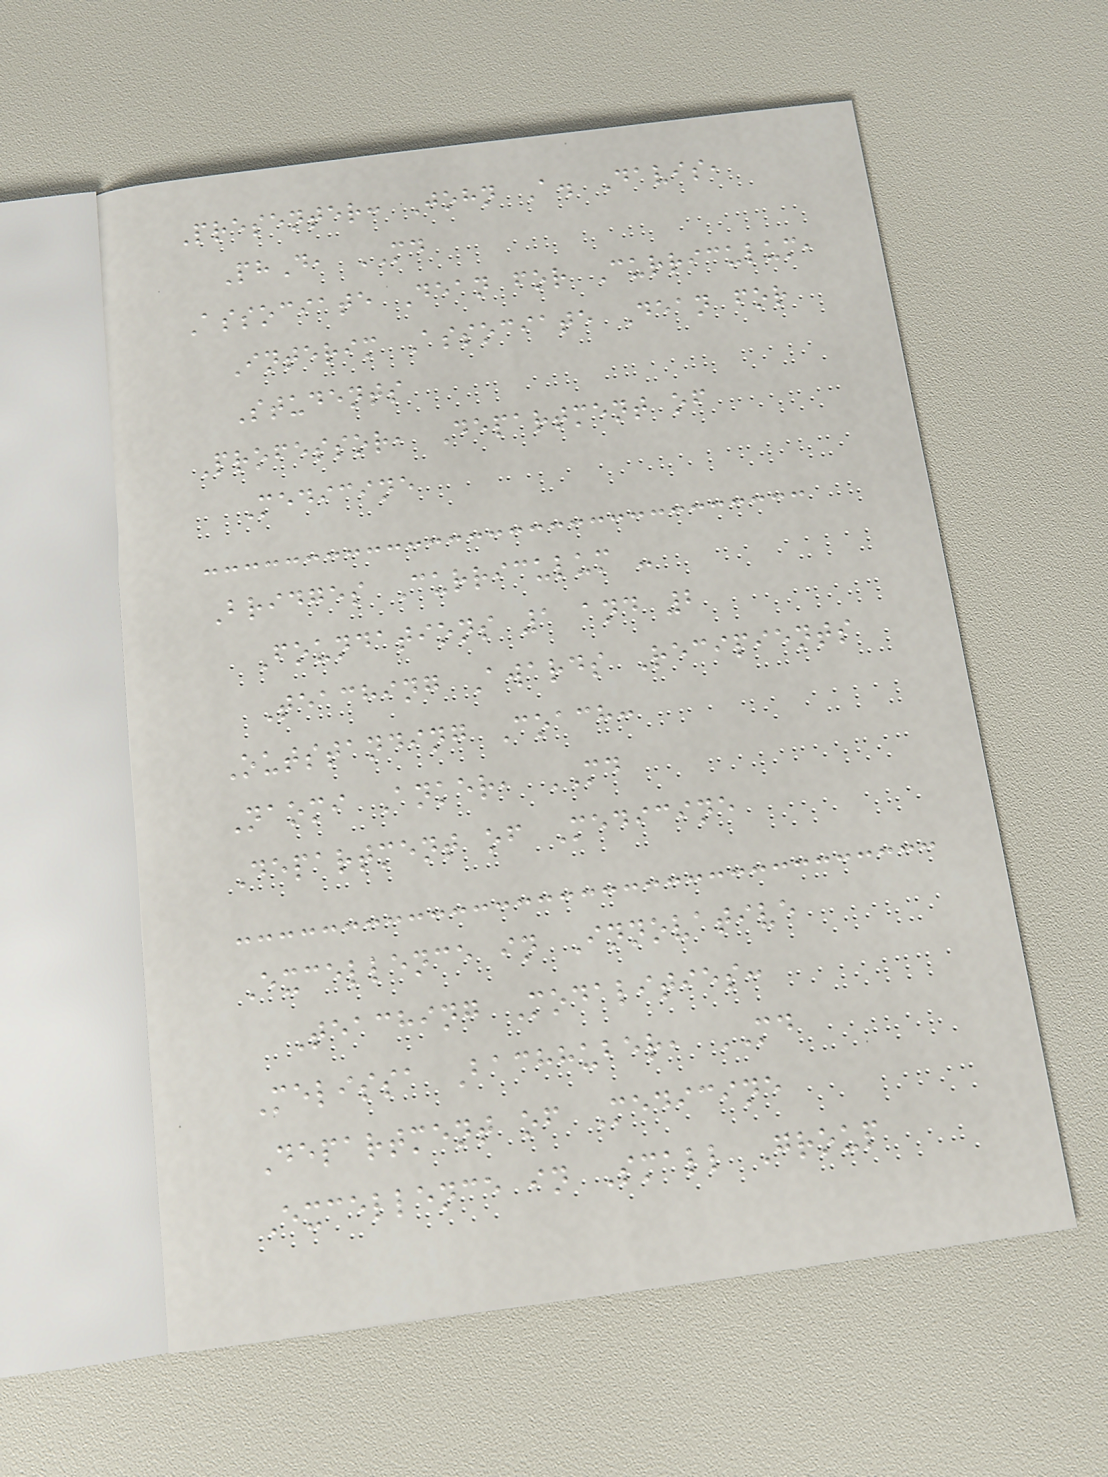Presenter: John A. Davis,
PhD, MD
Associate Dean for Curriculum,
Interim Associate Dean for
Students
Professor, Department of
Medicine
Bridges Curriculum -
Foundations 1 and 2
Teaching Awards Recipients
Outstanding Coach:
Naomi Anker, MD
Department of Medicine
Excellence in Innovative
Teaching Modalities:
Melissa Bachhuber, MD
Department of Medicine
Excellence in Small Group
